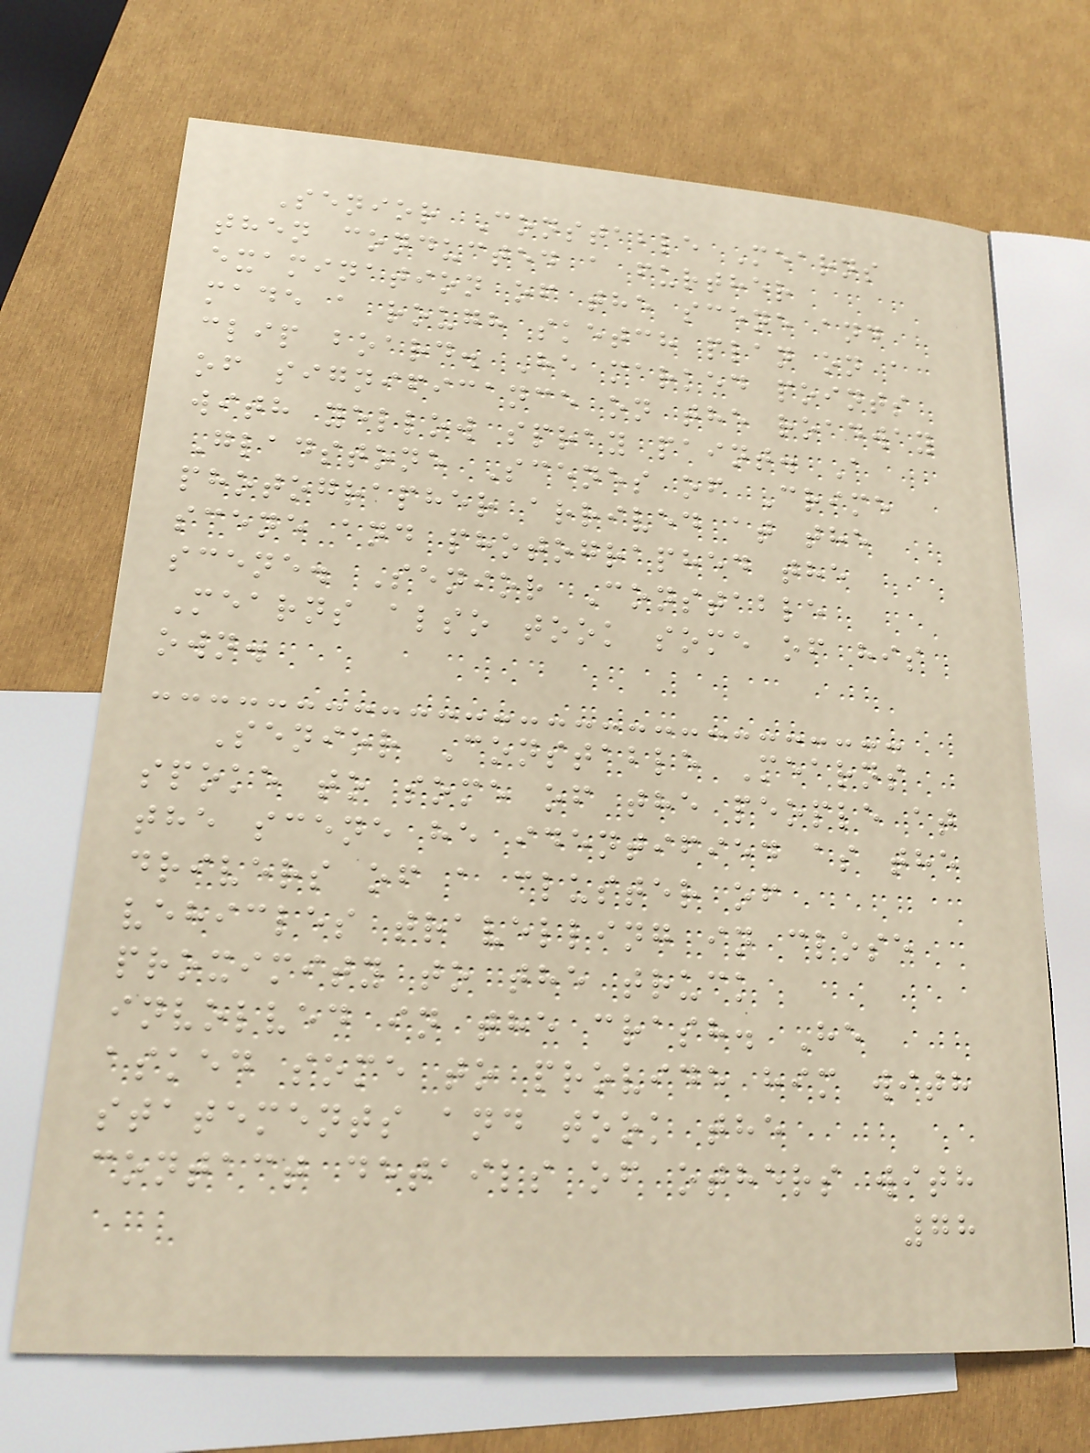Senior Constable Mearns
then conducted a further
examination of the scene and
made a rough sketch plan on a
clip board. He marked points
of significance on the roadway
with yellow spray paint. A
Gladstone Scenes of Crime
photographer arrived at the
scene and photographed the
scene. Senior Constable
Mearns also took some of his
own.
Senior Constable Mearns
spoke to some of the people at
the scene he identified as the
drivers of a cluster of
vehicles travelling in close
proximity to the truck
involved in the crash. He
asked some to provide him with
statements and took the
contact details of others with
78
